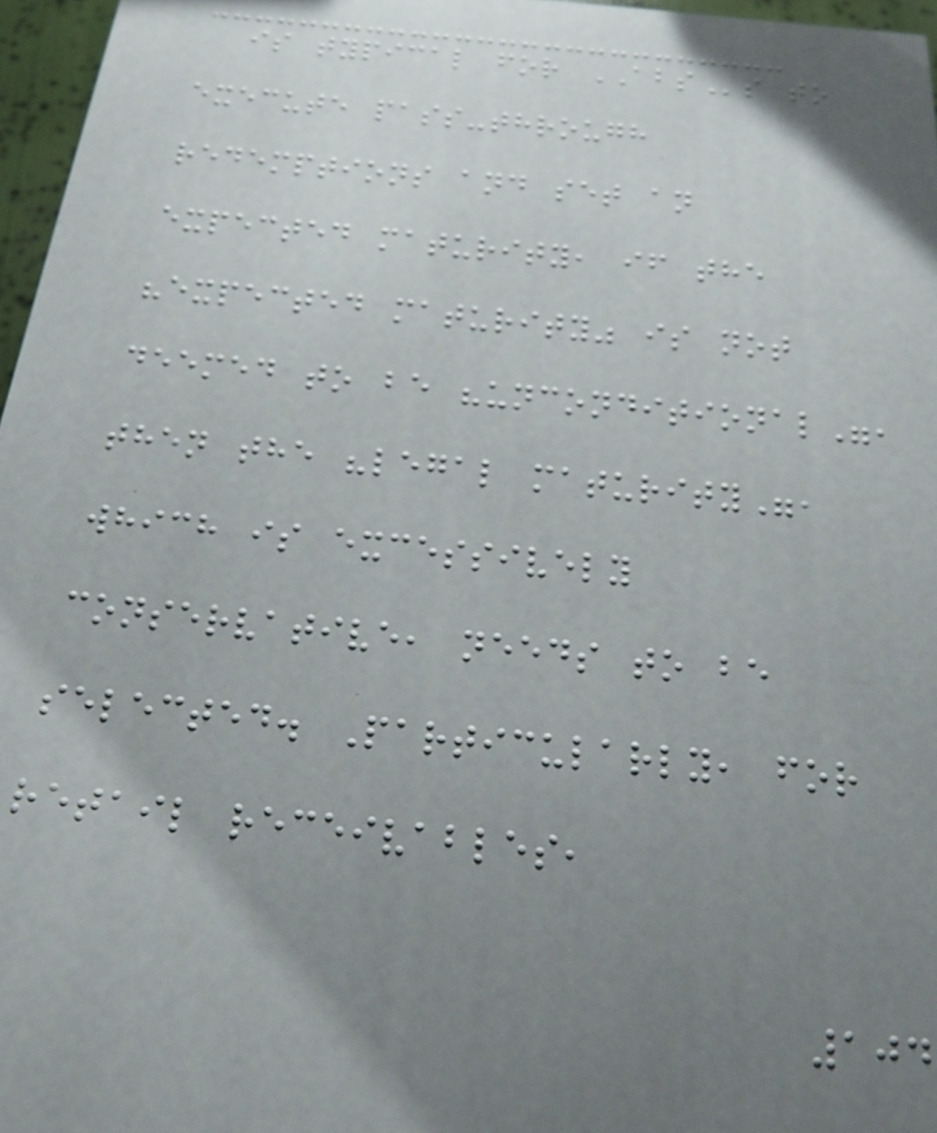is typical for ABSs to
execute pass-through
redemptions and set an
expected maturity, if the
"expected maturity" is not
deemed to be "unconditional",
then the "legal maturity",
which is excessively
conservative, needs to be
selected. Particularly, for
retail receivables,
104
